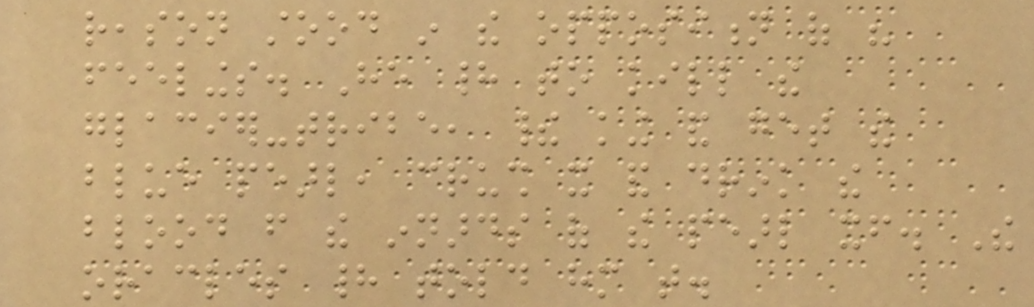reason stood in the opposition of his
feelings. He had to kill the
glacier-tribe, their king and get the
blue pearl, crush it and drink the
blood from the innards of the pearl itself. The
oracles had told him that.
